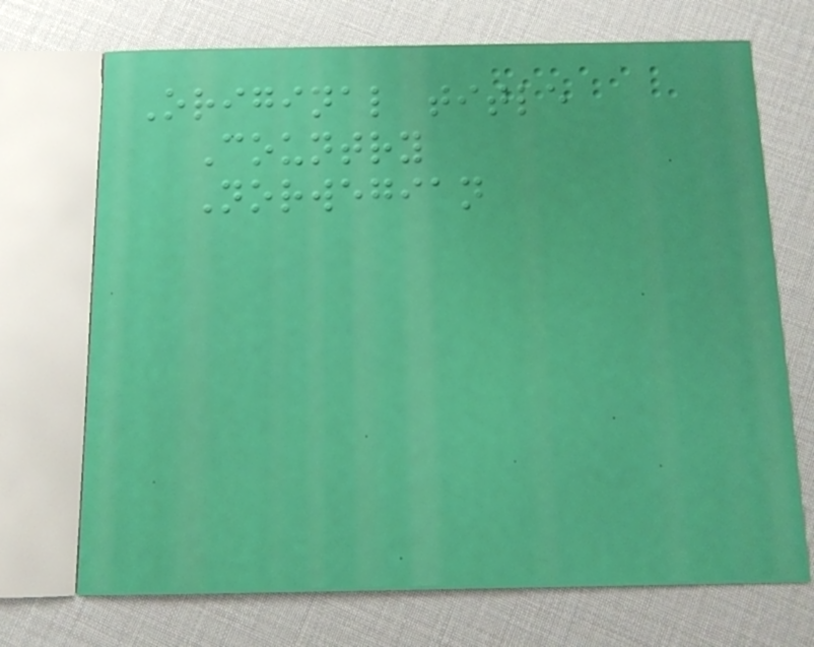Original title
Country
Norwegian
